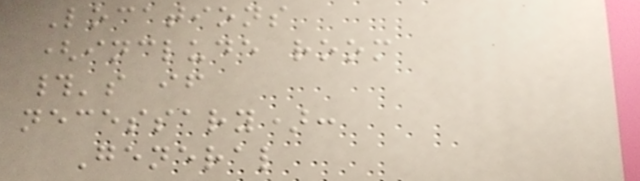Locations
(include room
#'s if
necessary):
General
